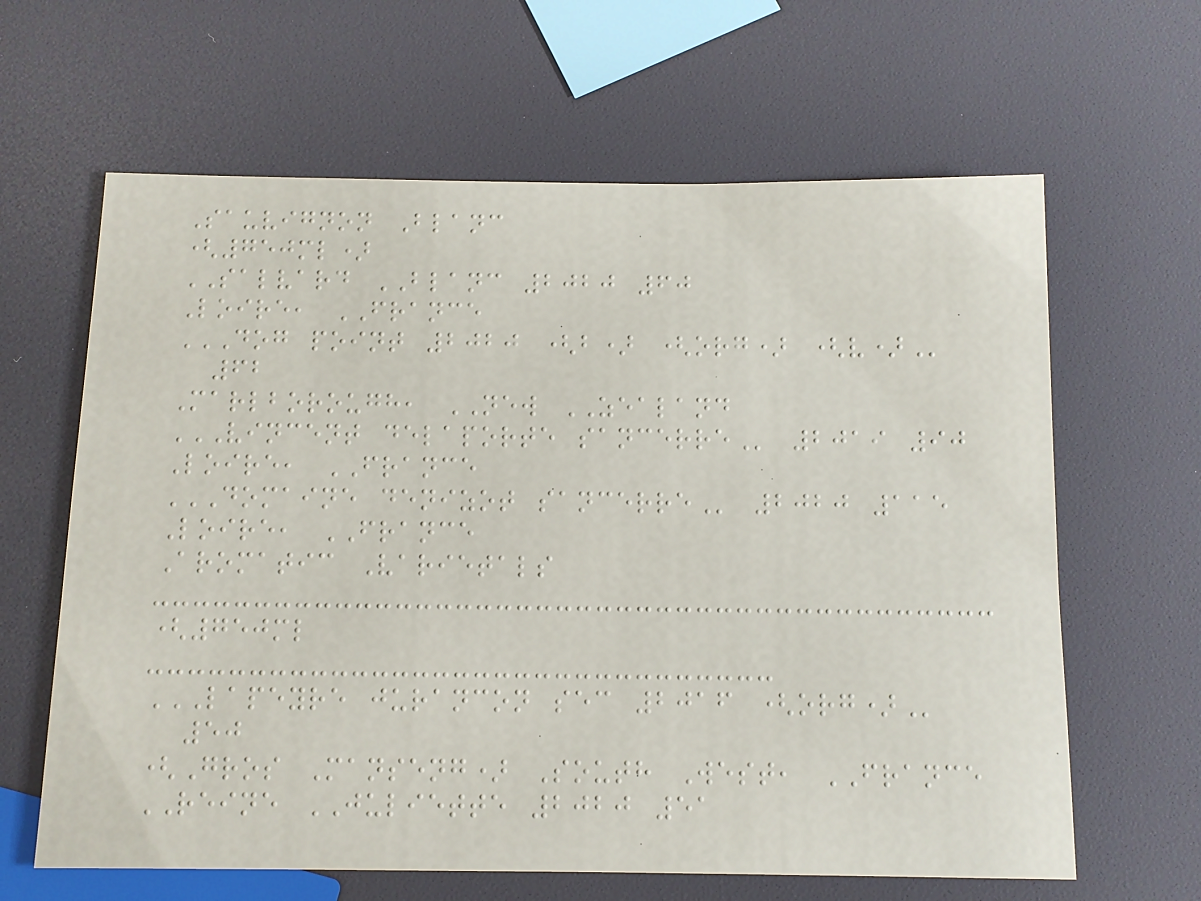Sauvignon Blanc
(750ml)
SALVARD BLANC 2020 60
Loire, FRANCE
DOG POINT 2020 (B) (ORG) (V)
62
Marlborough, NEW ZEALAND
VINCENT DELAPORTE SANCERRE 2019 90
Loire, FRANCE
DOMAINE DENIZOT SANCERRE 2020 115
Loire, FRANCE
Aromatic Varietals
(750ml
LAPEYRE JURANCON SEC 2016 (ORG)
50
(Gros Manseng) South West, FRANCE
REINE JULIETTE 2020 51
